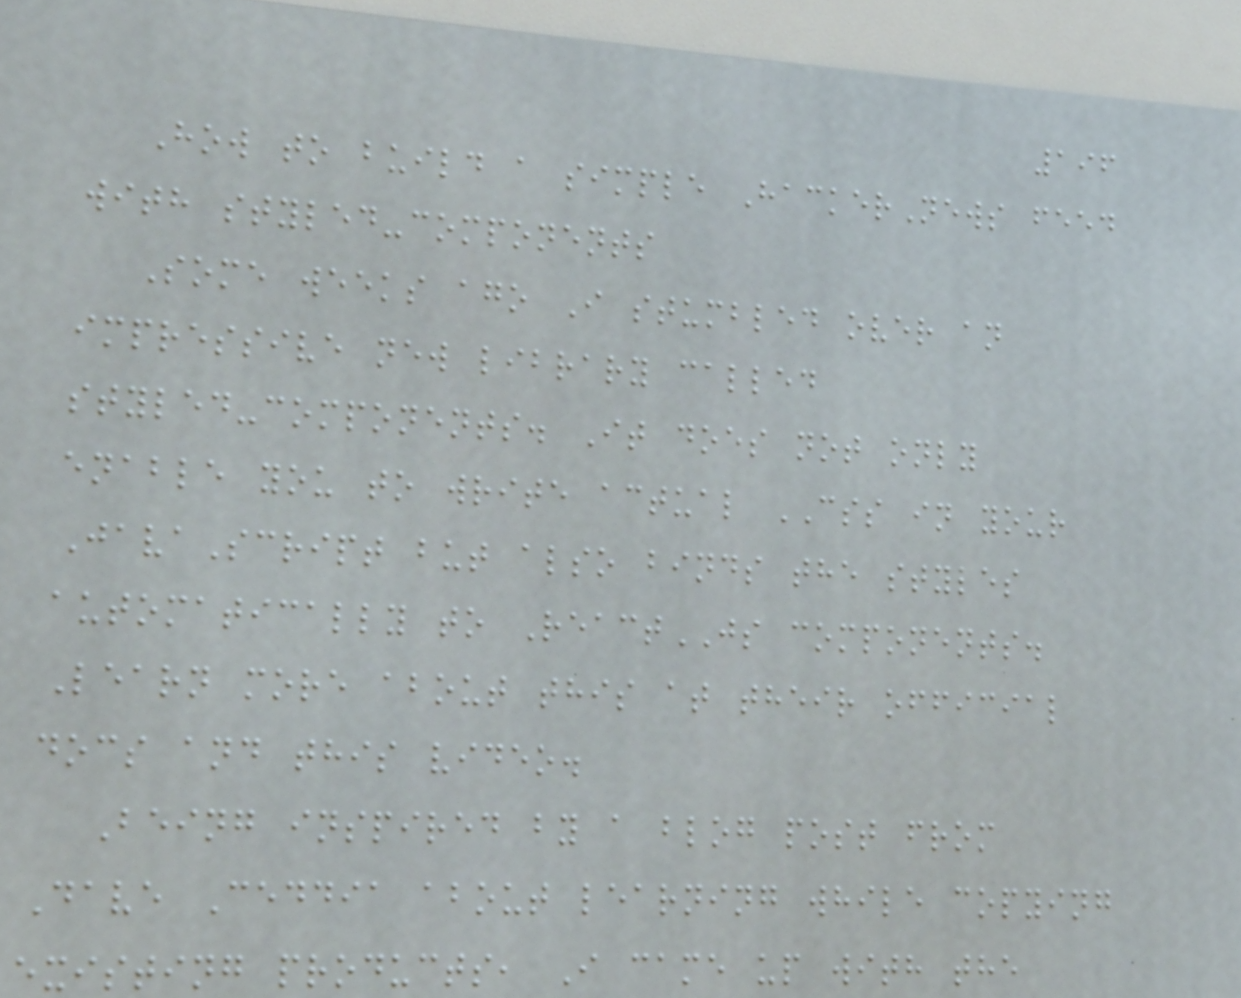196
How to build a simple HackerNews feed
with styled-components
Some weeks ago I stumbled over an
impressive new library called
styled-components. It does not only
enable you to write actual CSS in your
JavaScript but also binds the styles
automatically to ReactJS components.
Learn more about this at their official
docs and this video.
Being inspired by a blog post from
Dave Ceddia about learning while copying
existing products, I came up with the
